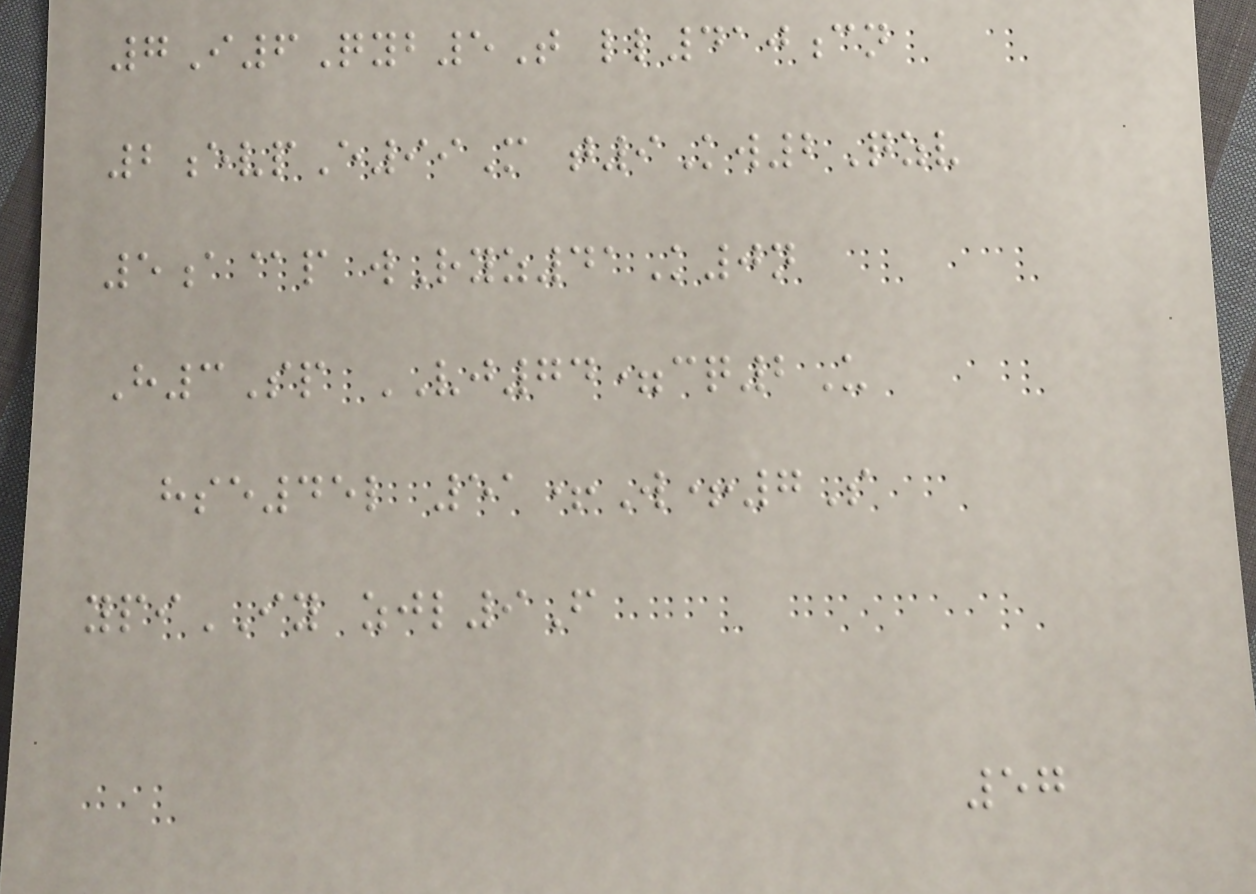7I6Qyb5T ll410cn
2evpE99M t9Kw2Qzv
5a@p wRyz41K0n
H3Sp VJ74=cq2U
hse45l 51+W+7S
ypiIY zjl9F
57
